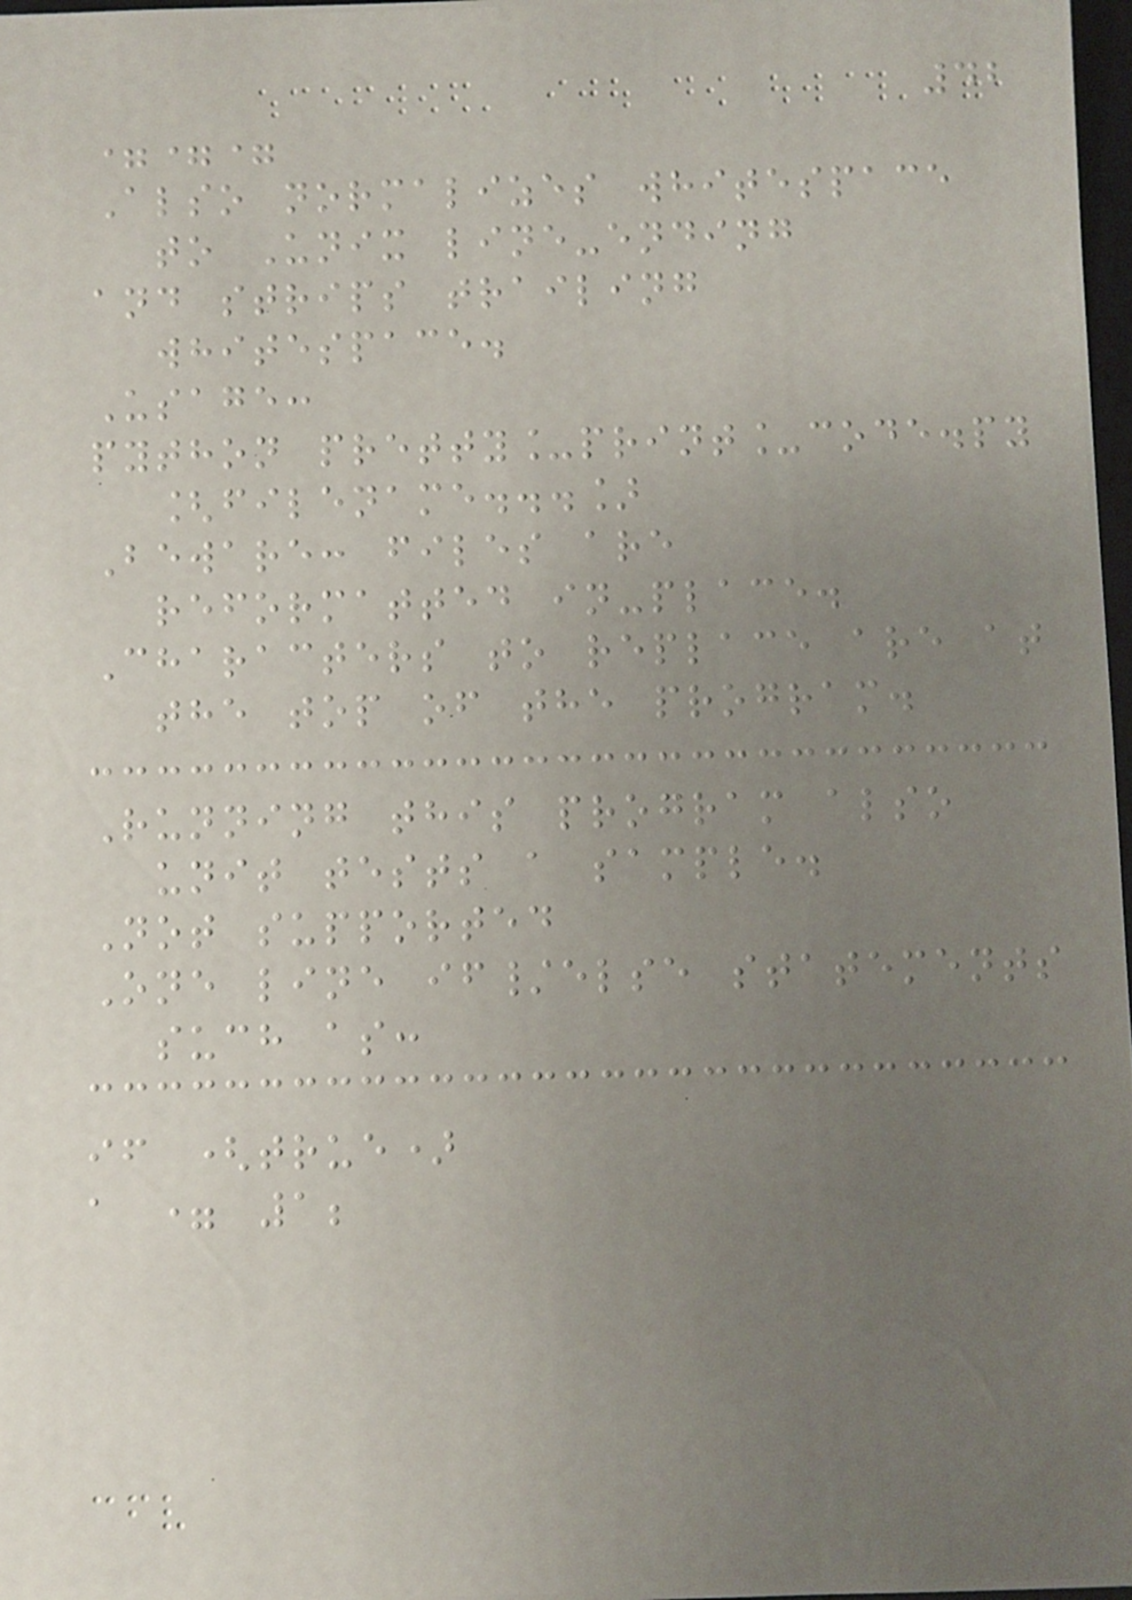42
===
Also normalizes whitespace
to Unix line-ending
and strips trailing
whitespace.
Usage:
python pretty_print_code.py
[filename...]
Beware: files are
reformatted in-place.
Characters to replace are at
the top of the program.
Running this program also
unit tests a sample.
Not supported
One line if/else statements
such as:
if (true)
a = 1;
